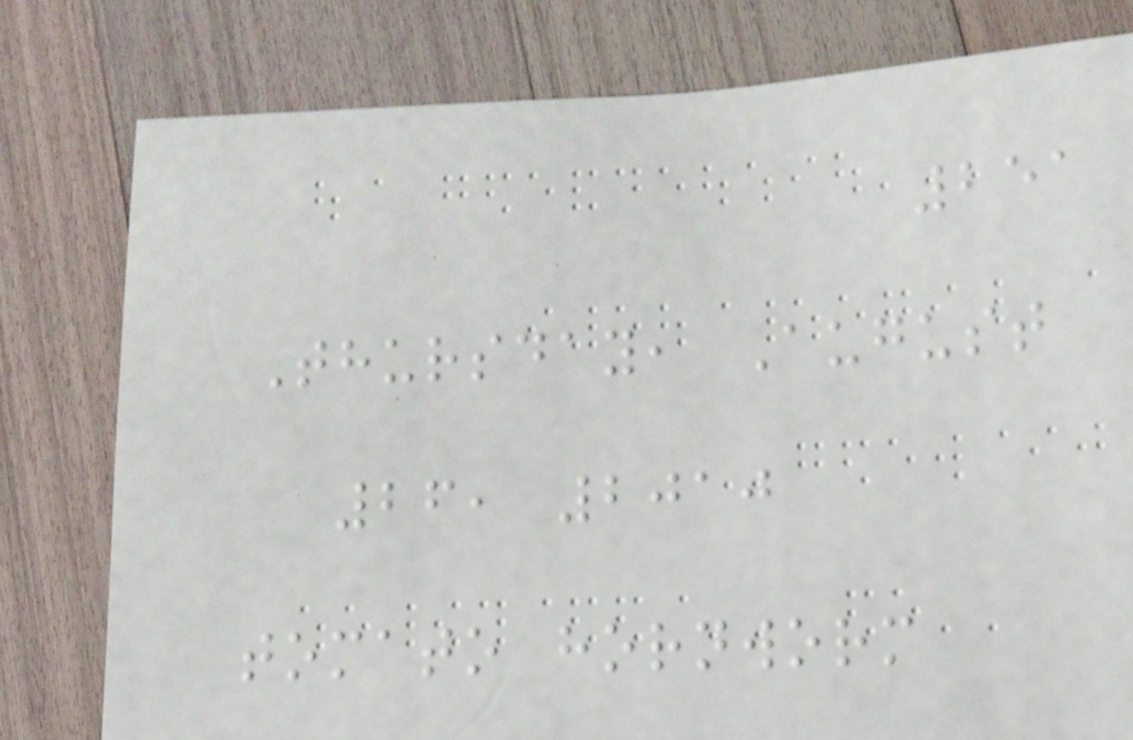251
Thursday, August
26, 2010
tomato hornworm
